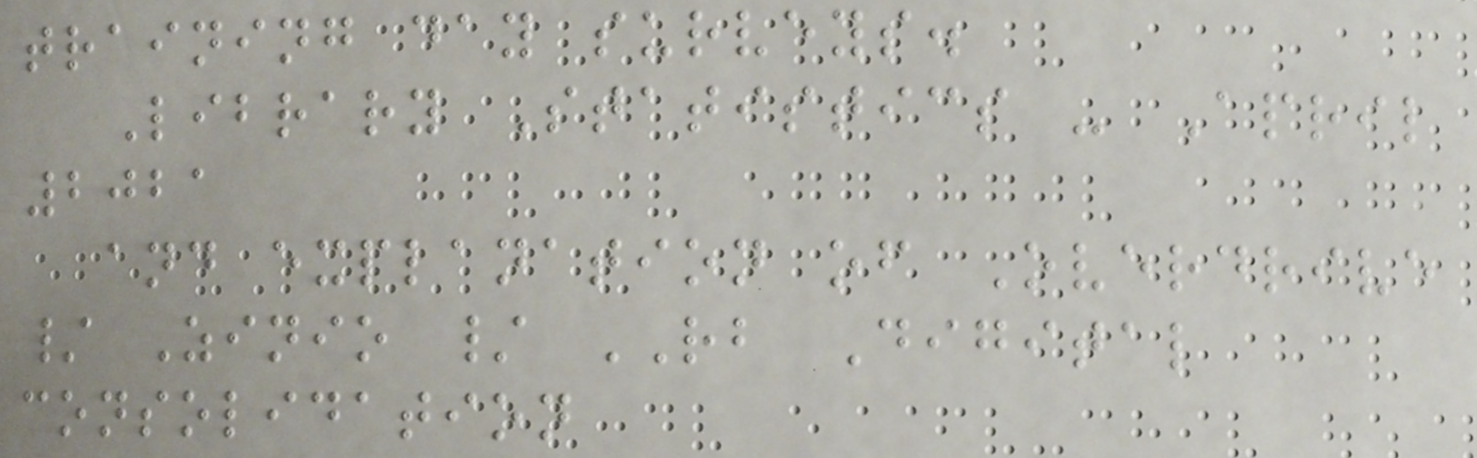training day surveys.
Library Statistics - April
2021
and explanation of Overdrive
/ Zinio / RB Digital
consolidation
